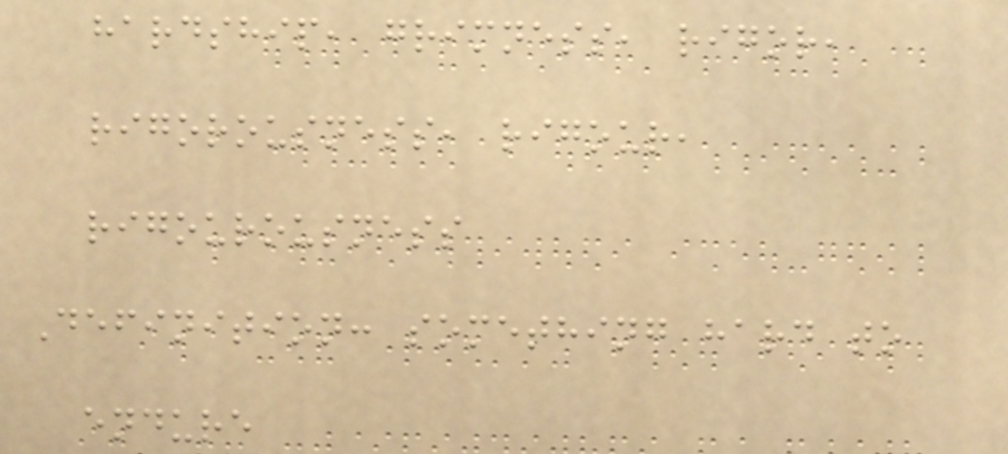hardship, grimness, rigor,
rigorousness, rigour,
rigourousness
Definition: something hard to
endure
